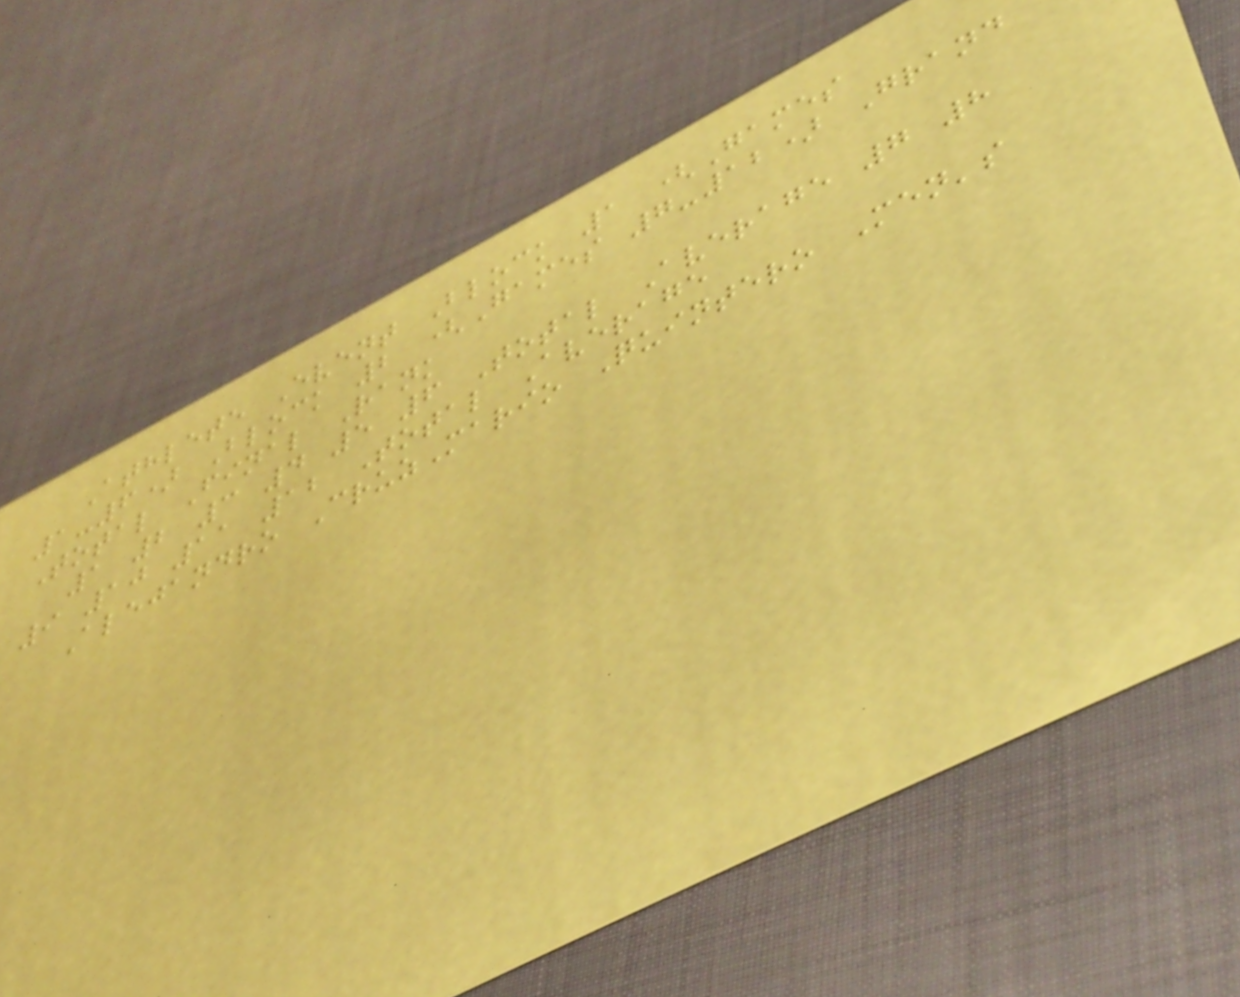Athlete Event Block 1 (Games
1-6) Block 2 (Games 7-12) Grand
Total Final Rank
1 2 3 4 5 6 Total Average 7 8
9 10 11 12 Total Average
Alejandro CruzMario Quintero Men's
